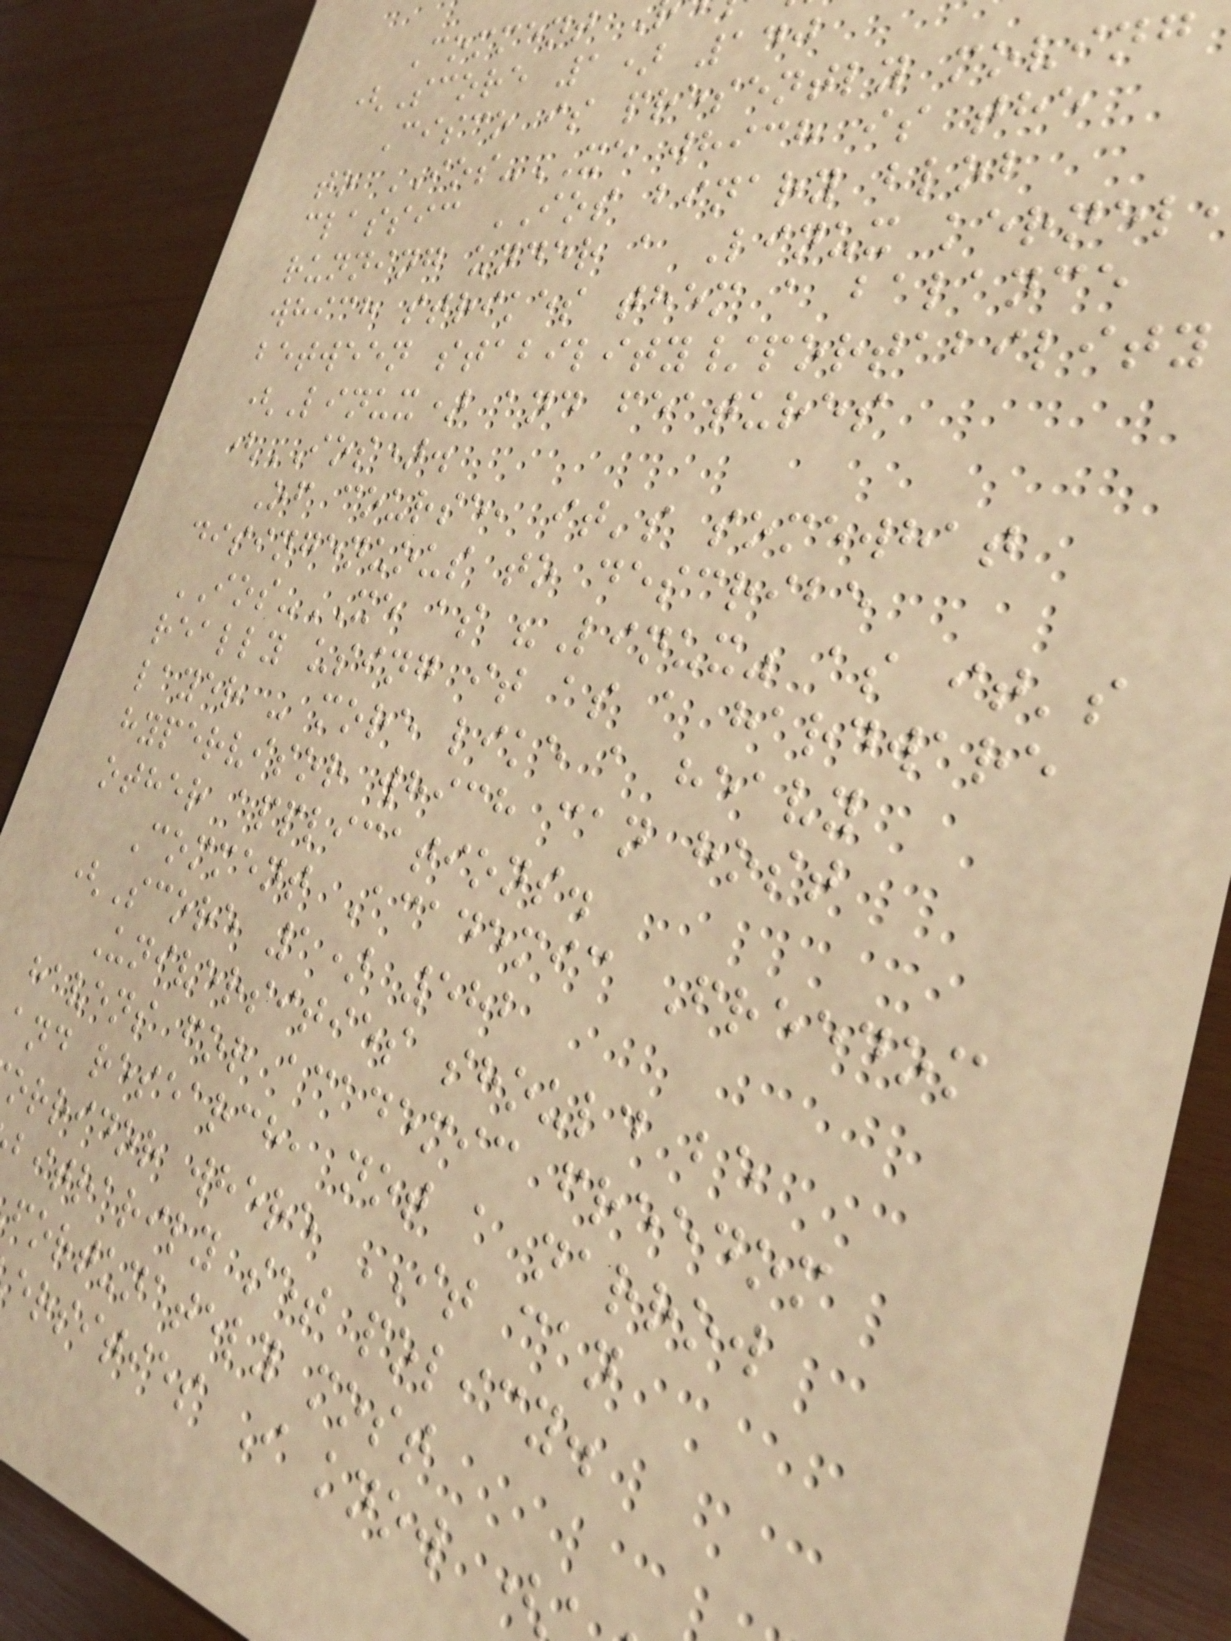Comment
(Score 1) 140
Cisco is presently moving
to IOS-XE which is the
classic IOS binary blob
running under a Linux kernel
which strikes them a balance
between stability/portability
(Linux) and features
(IOS).
Of course, it's somewhat
disingenuous to describe
IOS-XE as "Linux" as it's
really using it as a hardware
layer - more like a heavy
hypervisor which can host
other applications.
Comment Academic Freedom
(Score 1) 582
Universities should be
havens for academic freedom
and research, not a narrow
orridor where IT can
bitrarily set policy.
fortunately most
ersities I know (
